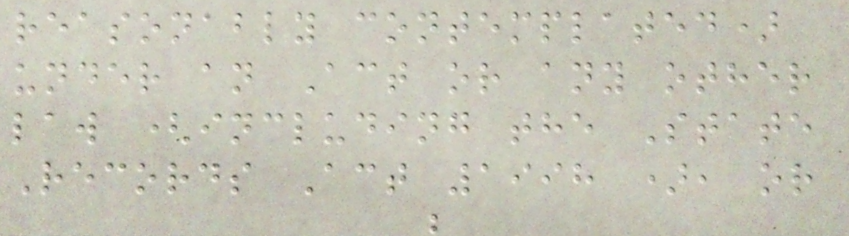reasonably contemplated)
under an Act or any other
law (including the State
Records Act 1998 ), or
